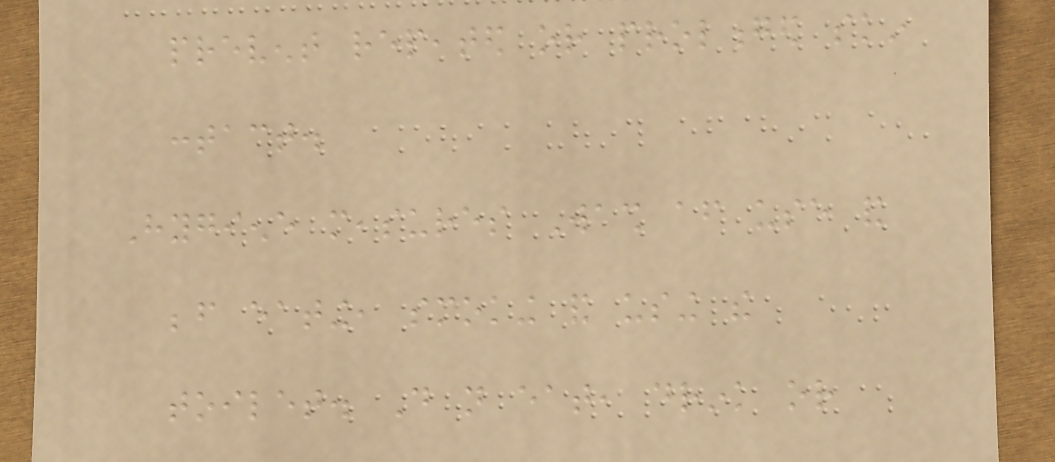prevent repeated or prolonged skin
contact.
Hygiene measures Wash after use and
before eating, smoking and using the
toilet. Do not eat, drink or
